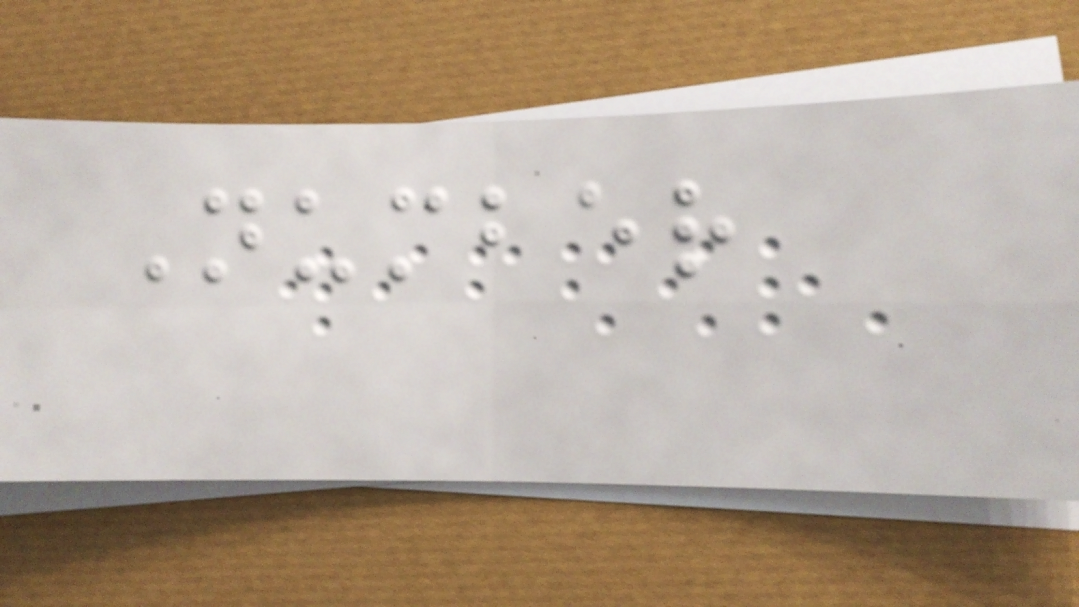Number
